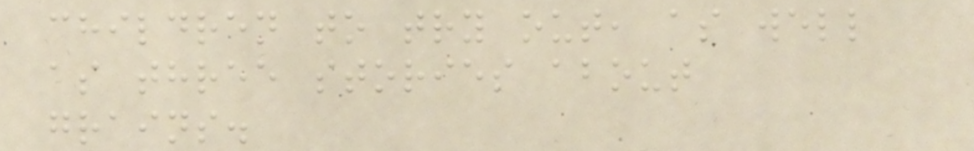children to try out, as well
as three stories about
grains.
